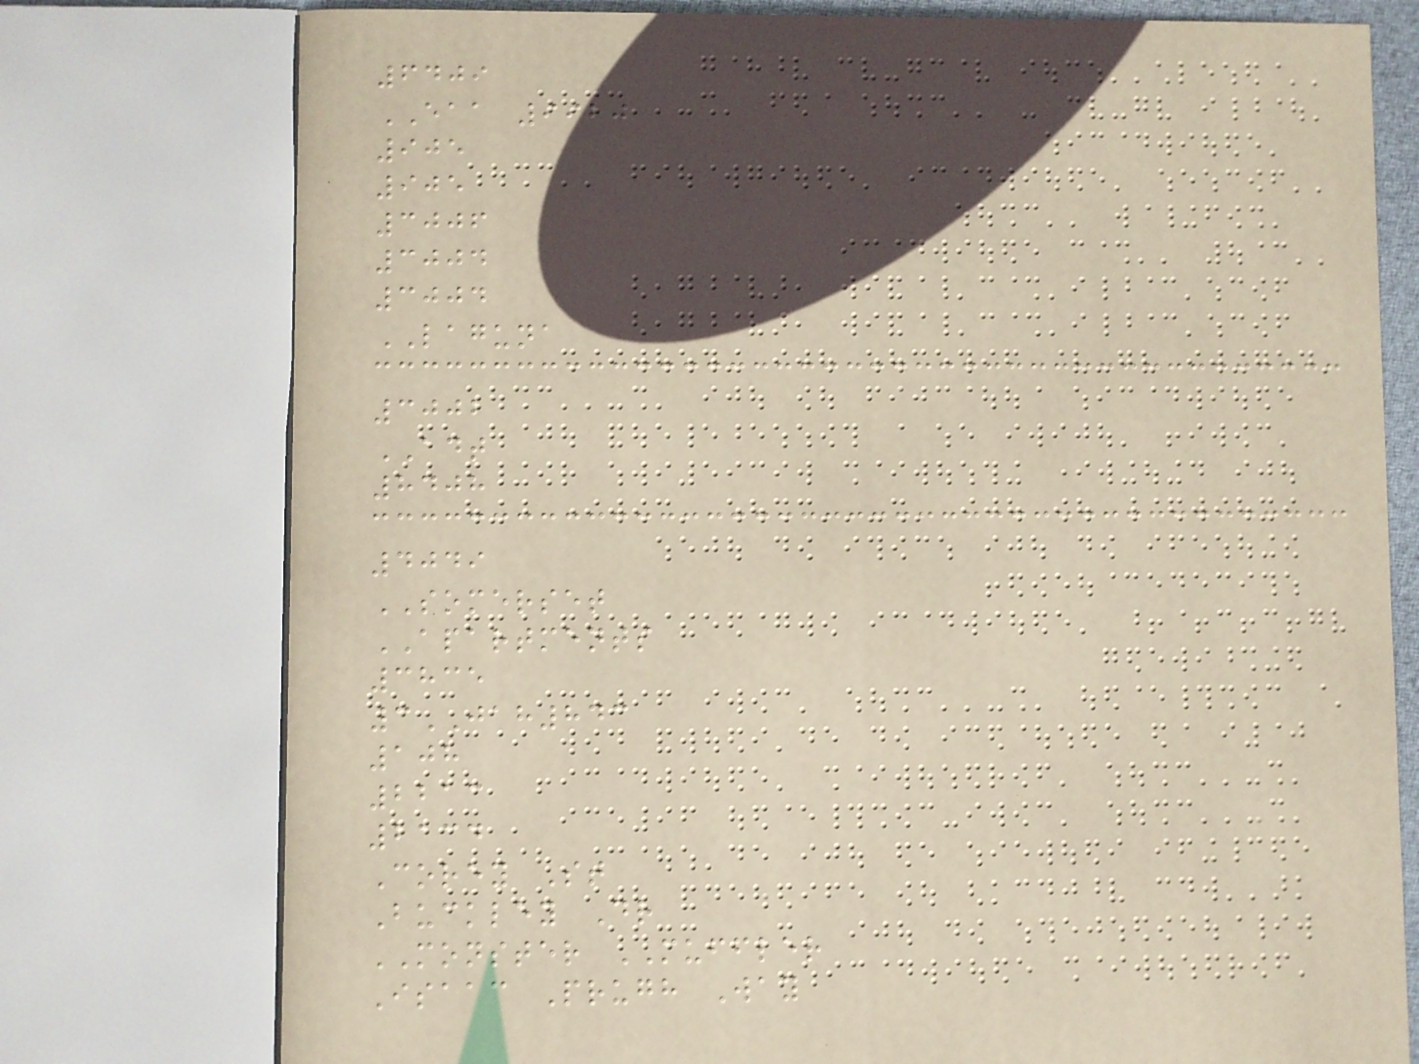6409
EAA 9920
905
905
3006
3004
3004
LAGUNA
3002
ADT
8408
4049
SOMERSET
APARTMENTS
3835
3JAH843
108
2213
2134
Corey St
Buckley Dr
MONSTER MUFFLER
Isaac Prugh Way
